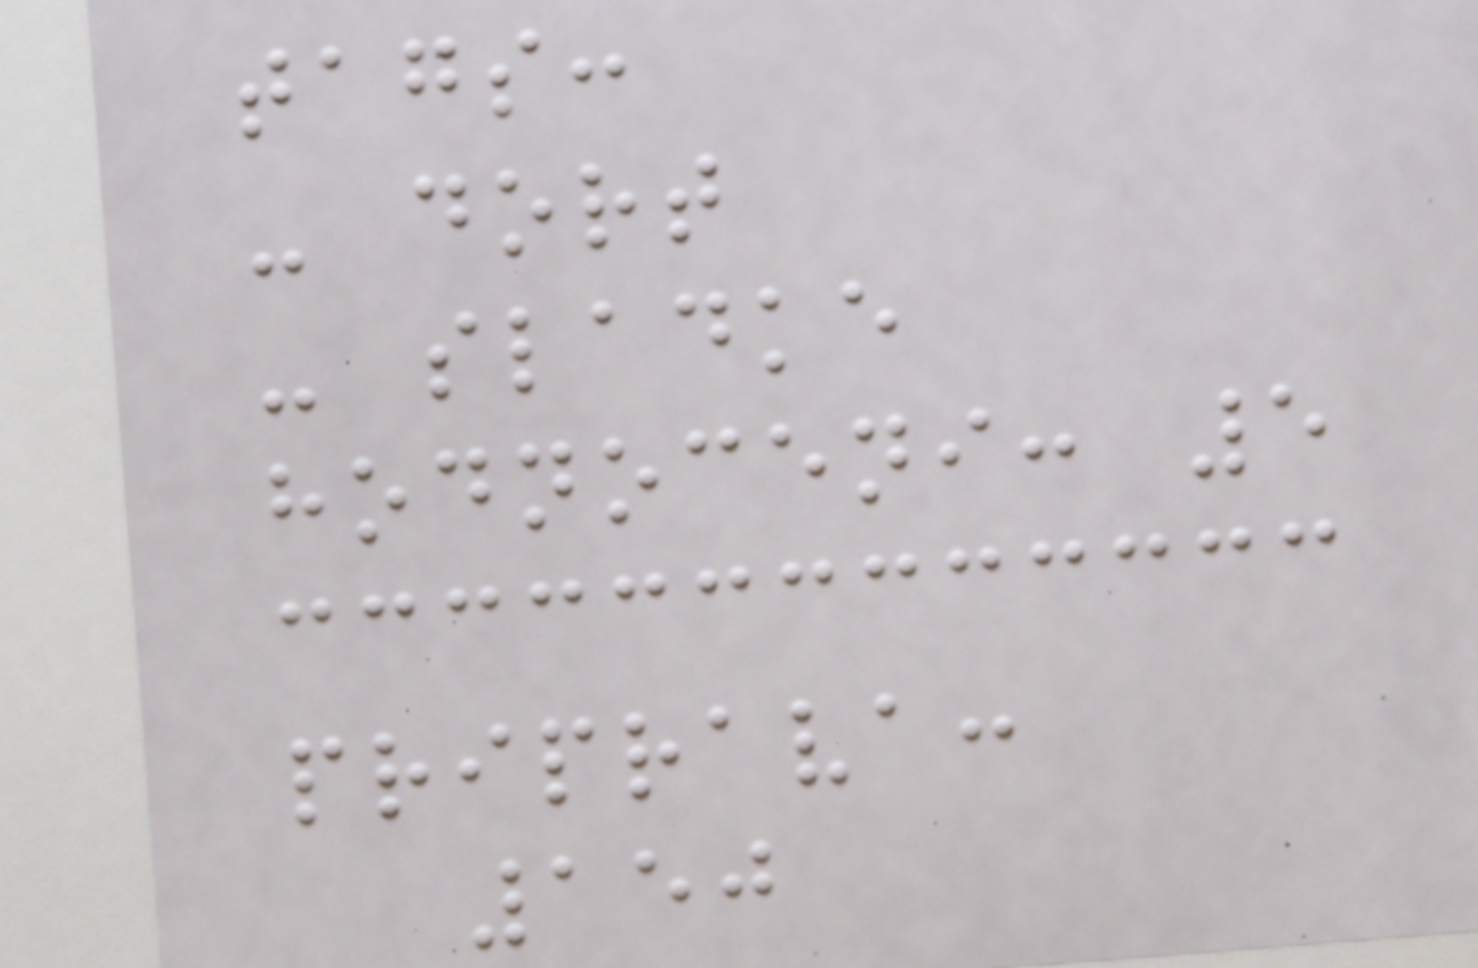tags:
- dort
- sladke
hodnoceni: 5
priprava:
150
